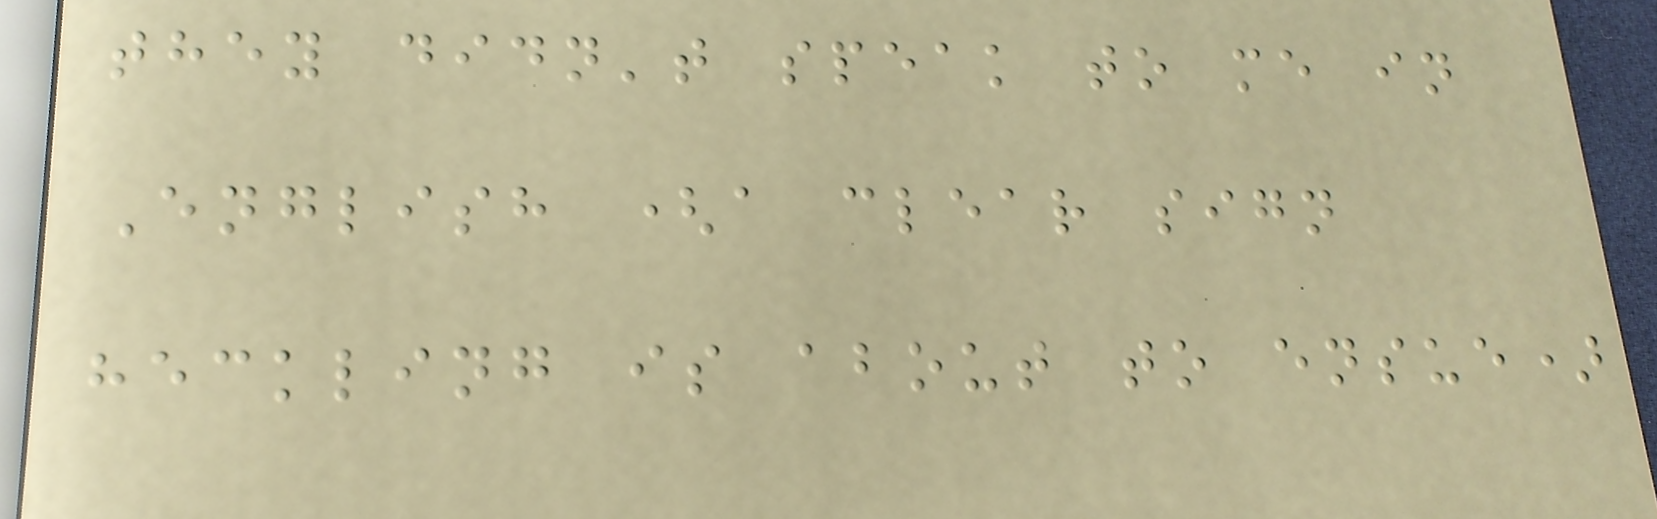they didn't speak to me in
English (a clear sign
heckling is about to ensue)
